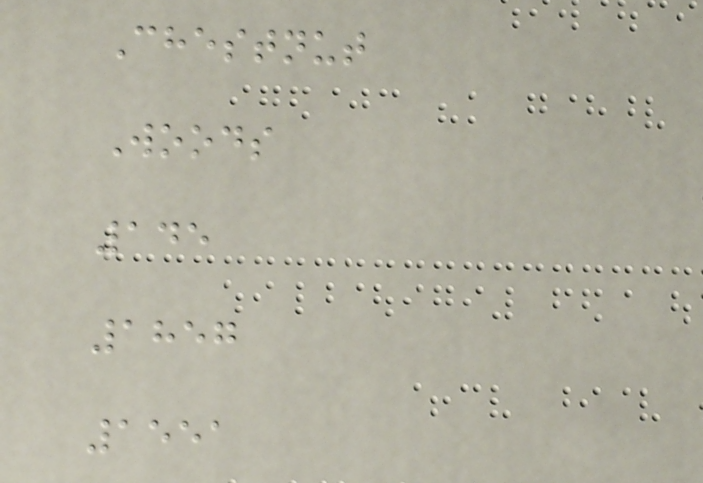Chestnut
Woods
145
1857
1551
